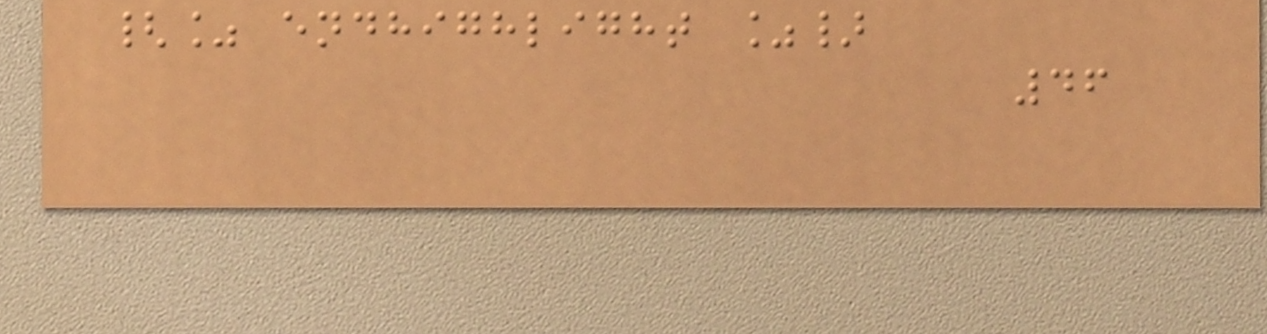{% endhighlight %}
46
